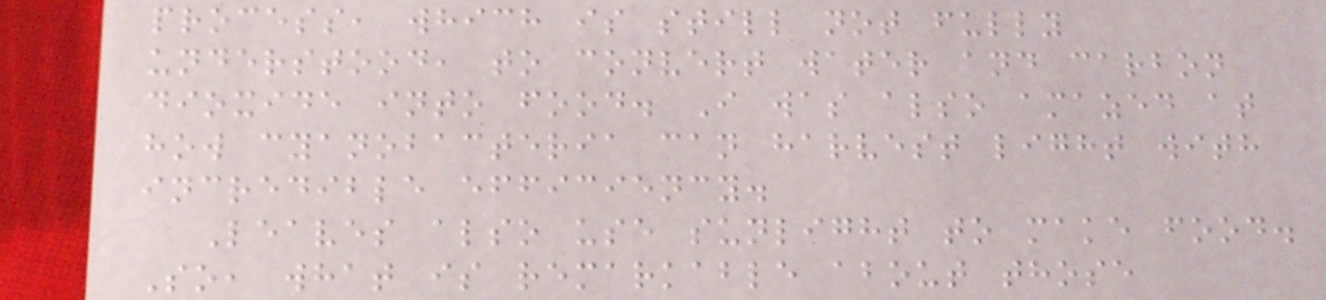process, which is still not fully
understood, to convert water and carbon
dioxide into food. I was also amazed at
how cyanobacteria can harvest light with
incredible efficiency.
Leaves also use sunlight to make food.
So, what is remarkable about those
